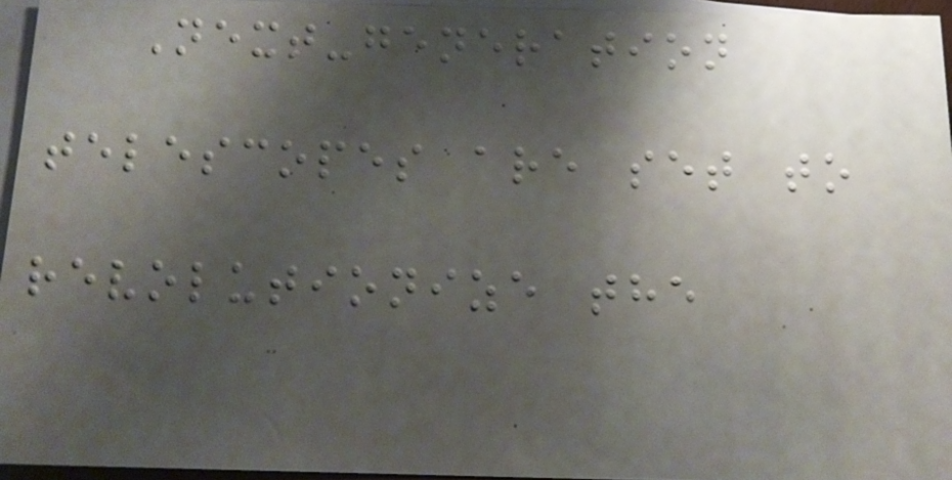Next-generation
telescopes are set to
revolutionize the
